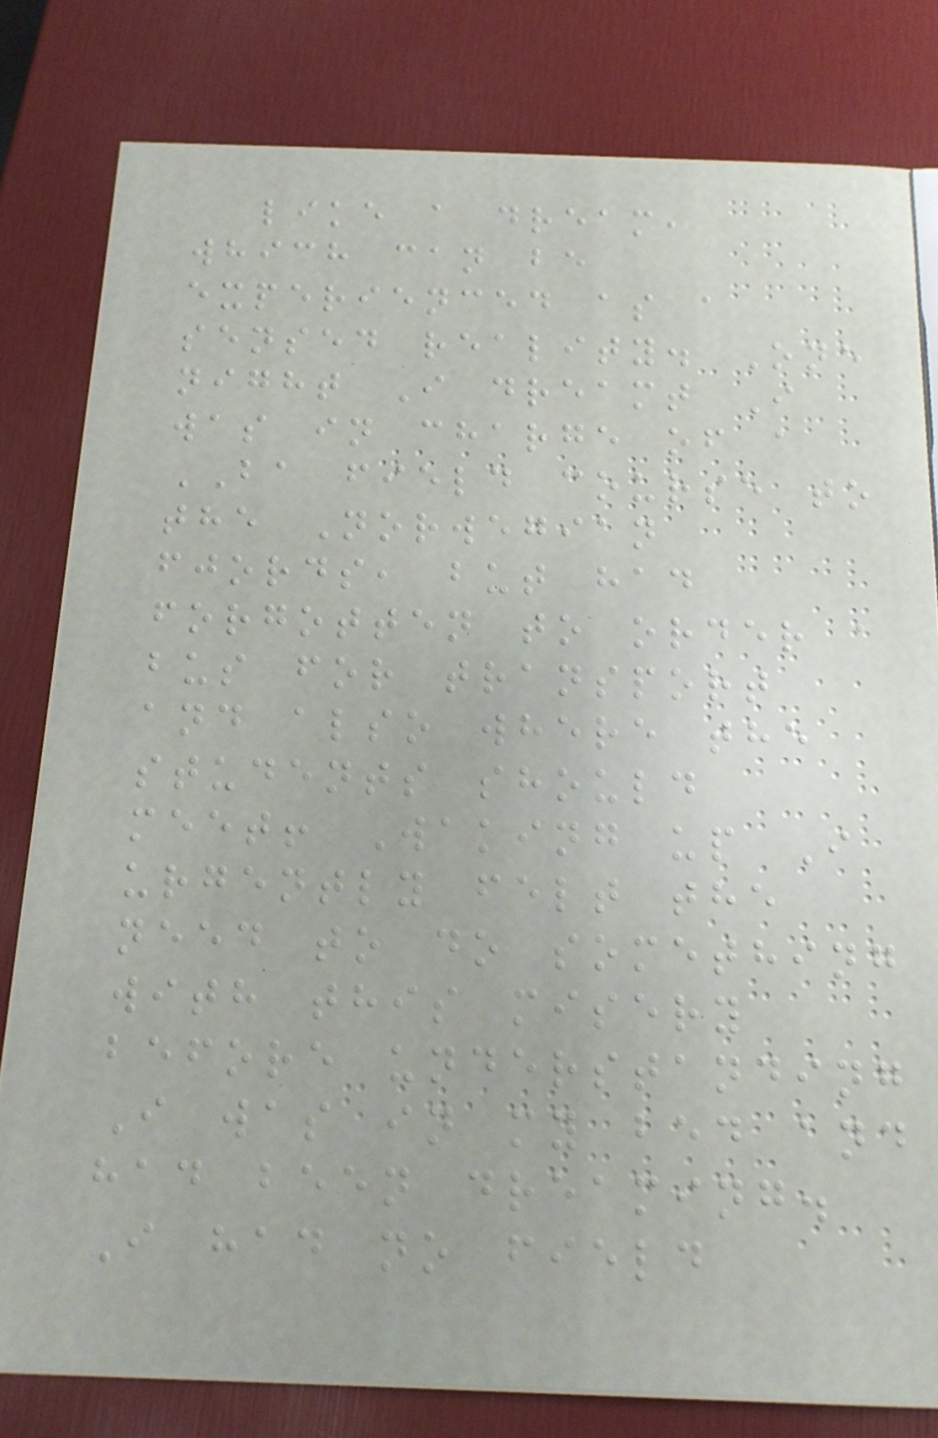like a dream,
which can be
experienced as a
sensed reality. One
night I dreamt I
was in charge of a
BA field course to
the Norwegian
fjords, but had
forgotten to order a
bus for transport
and also where the
students should
meet! Waking up I
urgently felt the
need to do something
with this misery
before understanding
I was in my bed and
had been dreaming.
I had no field
